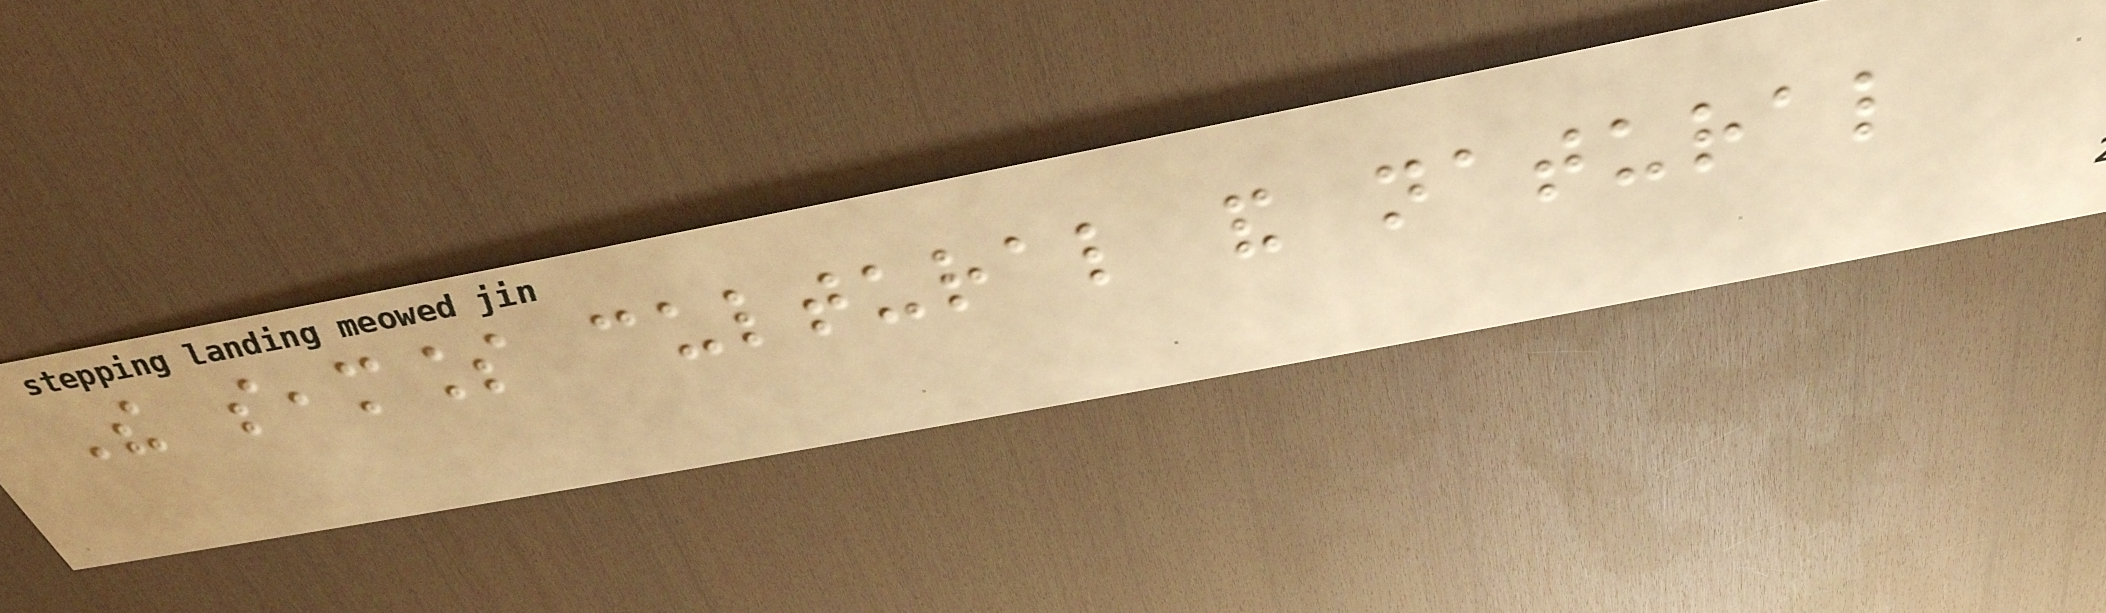The seamless cultural and natural
